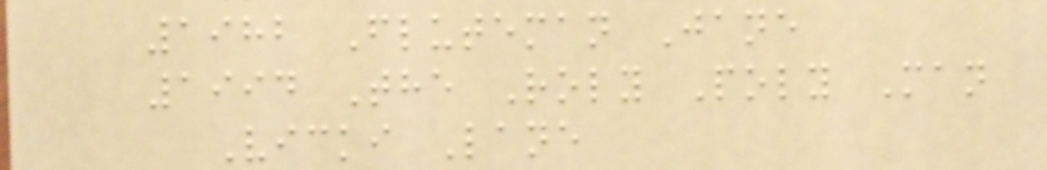1982 Fluteman Jane
1994 The Roly Poly Man
Vicki Lane
